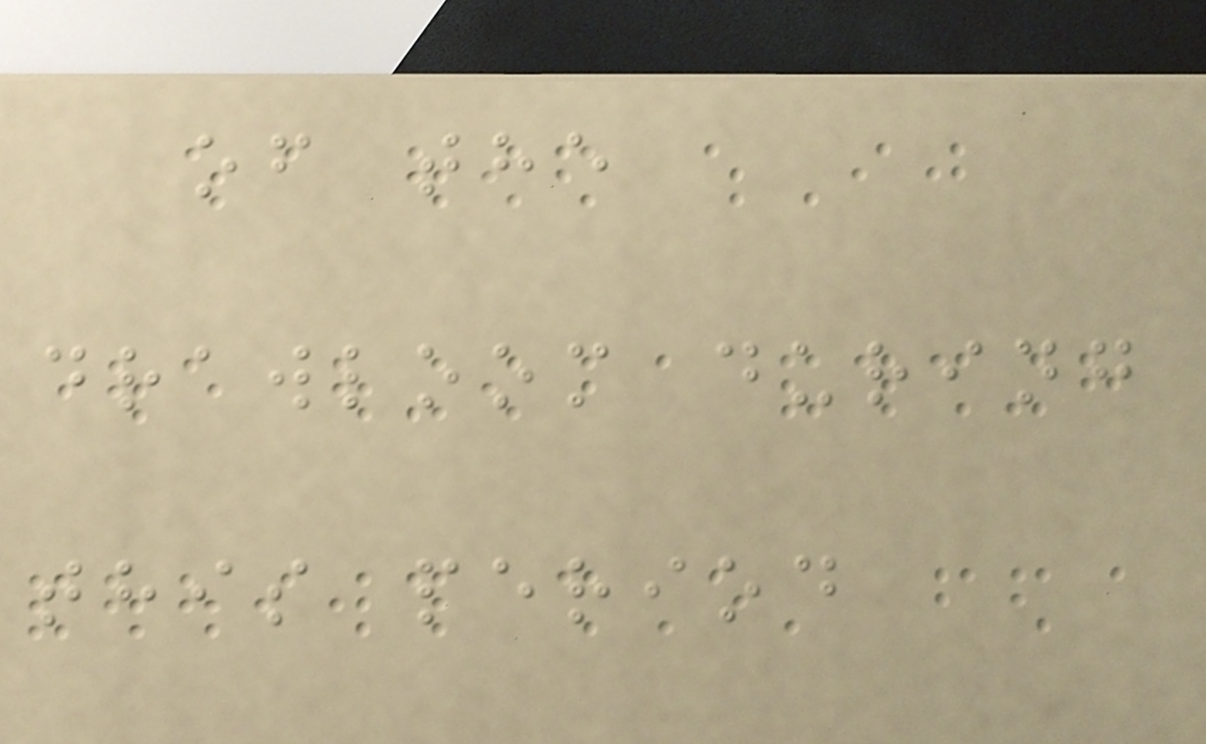of the
drawloom during
this period
